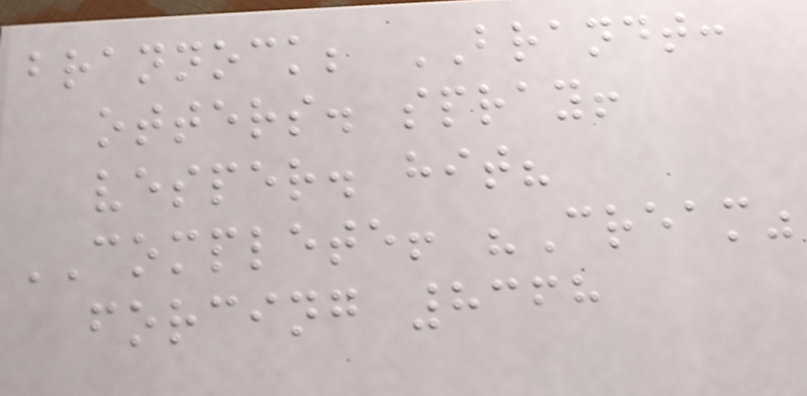brannock; BRANDT:
otters. spray!
vesper. hit?
COMPLETE! "Cream"
forcing 8368
